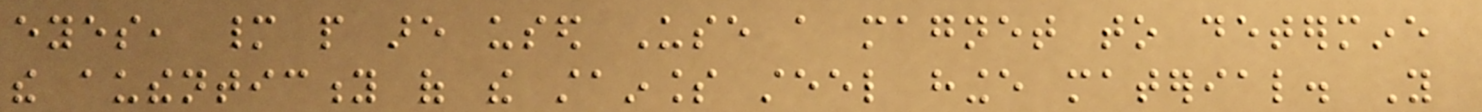eyes, many people are used Use a magnet to determine
the authenticity of the stainless steel hinge material. You
